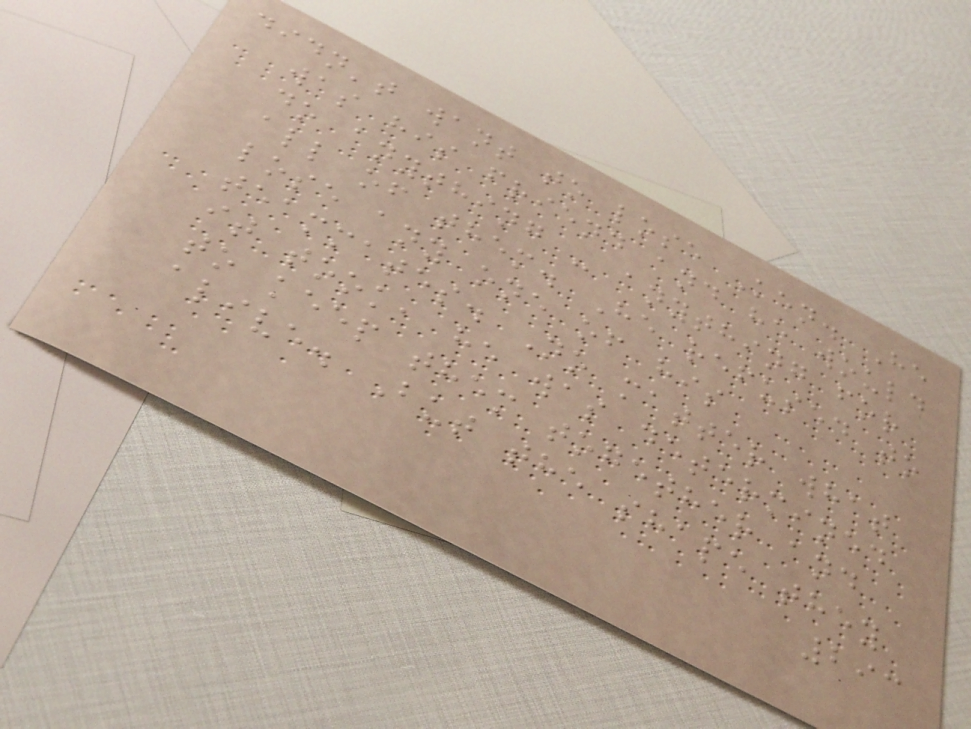didn't want to lose Ken. He
was his friend and he would
do anything - anything for
all of them. He refused to
lose any one of his
teammates. No matter what
it took, he was determined
to keep them together and
alive. But the shape they
293
